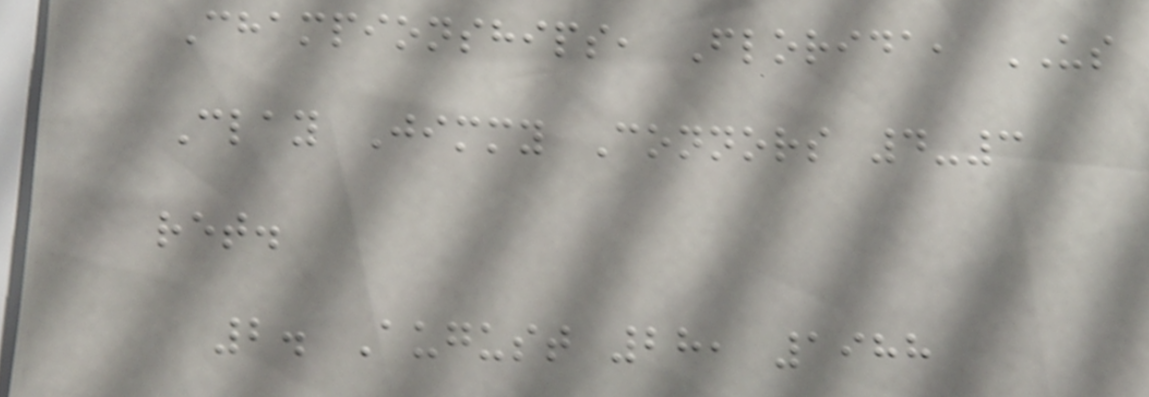Championships, Florida, US
Clay Jimmy Connors 4-3
ret.
2. August 28, 1988
